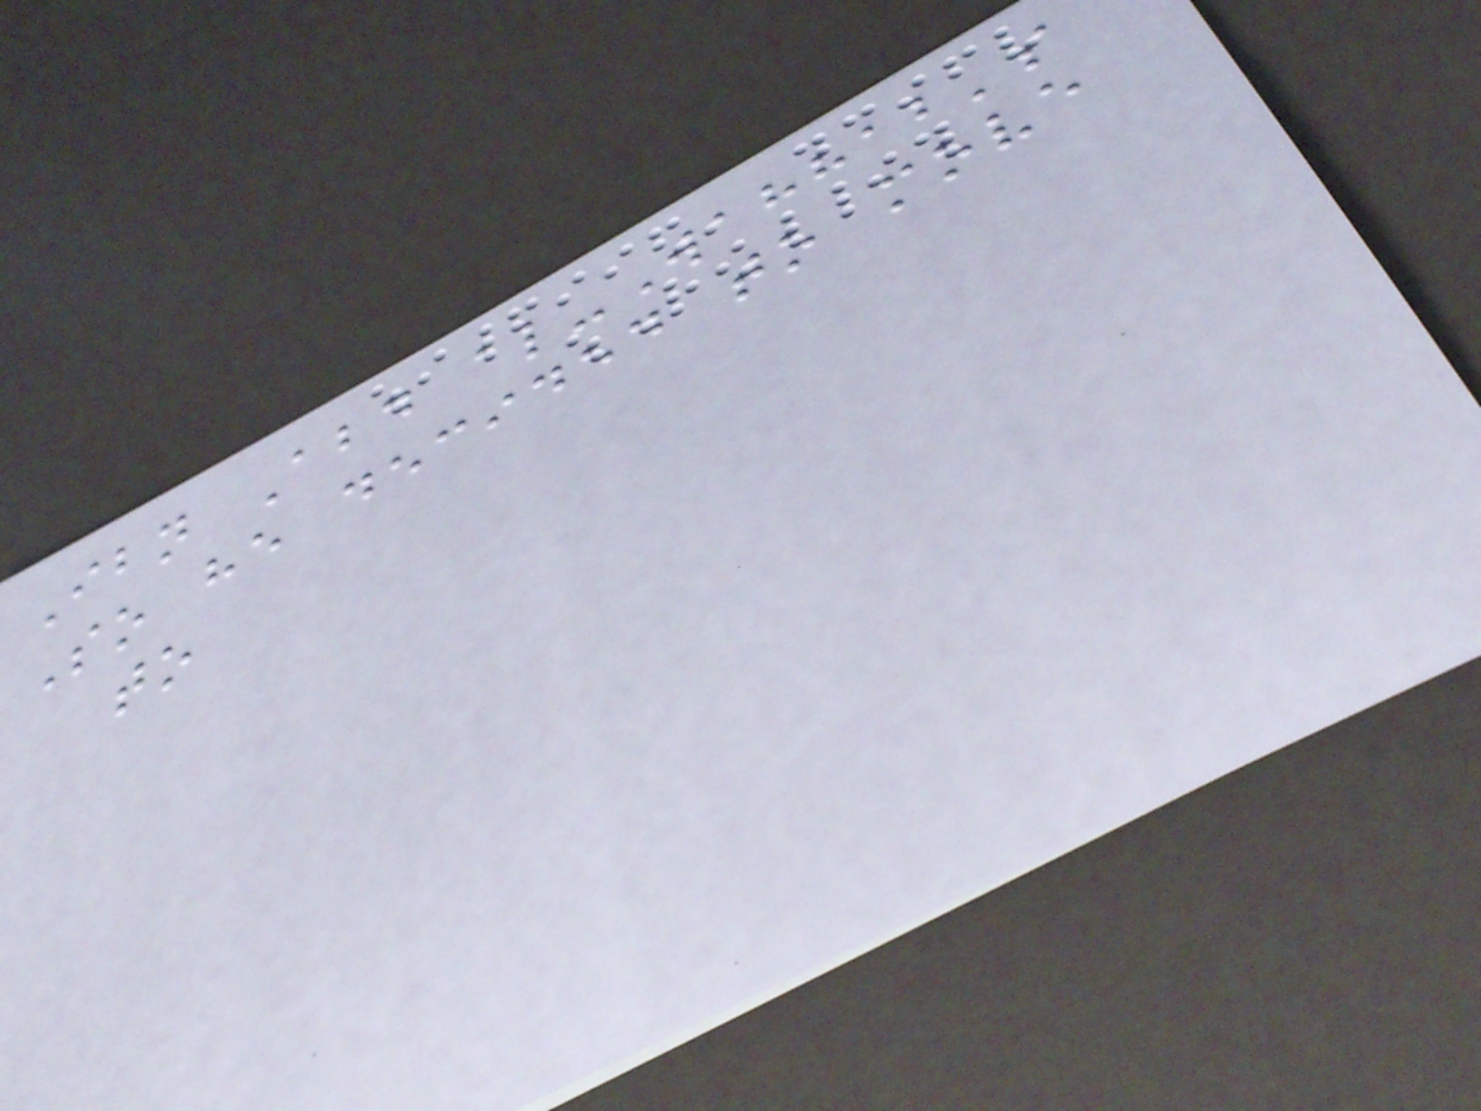Ibn Abd al-Wahhab's
So he decided to move
to
